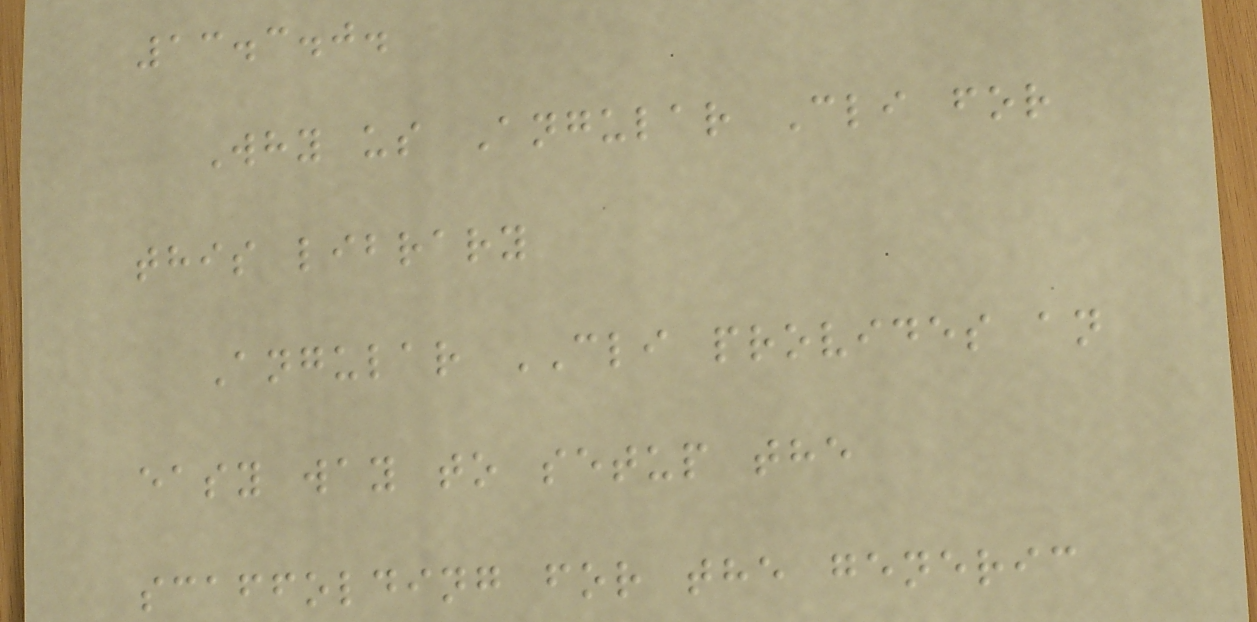13.3.0.
Why us Angular Cli for
this library
Angular CLI provides an
easy way to setup the
scaffolding for the generic
